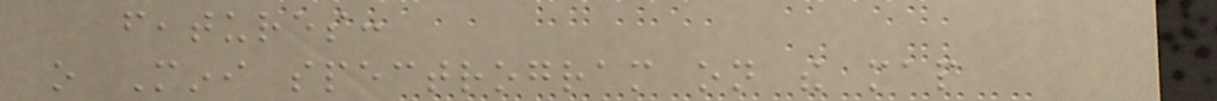features:
o Mini spectrogram on the map
